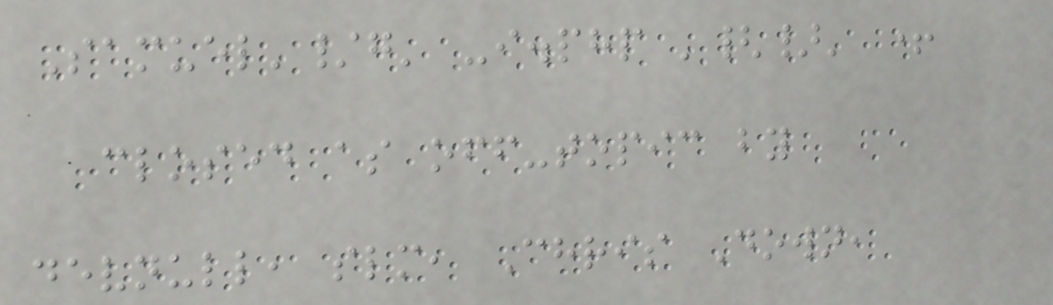Samuel'/g' -i.php '{}' +
closed as off-topic by
devnull, slm, Chris Down,
